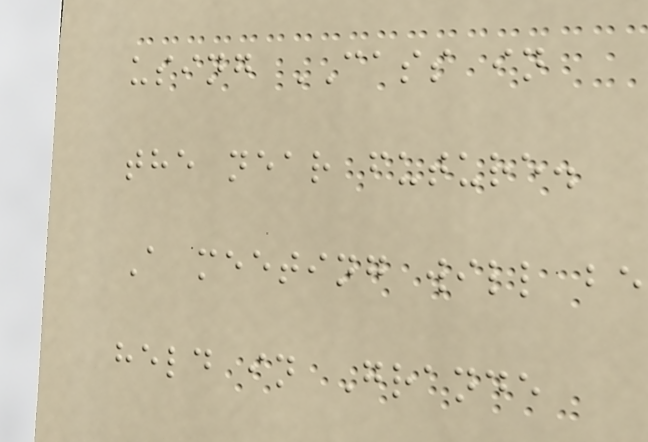using CASS in
the near future.
A meeting will be
held in Grande
